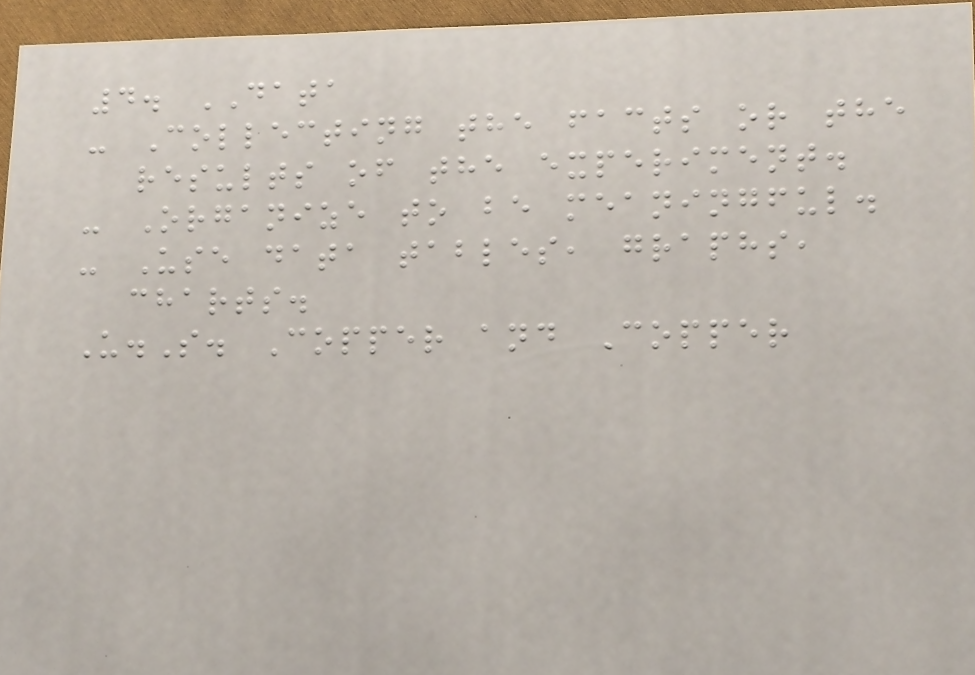4. DATA
- Collecting the facts or the
results of the experiment.
- Organize to be meaningful.
- Use data tables, graphs,
charts.
U.S. Copper and Copper
